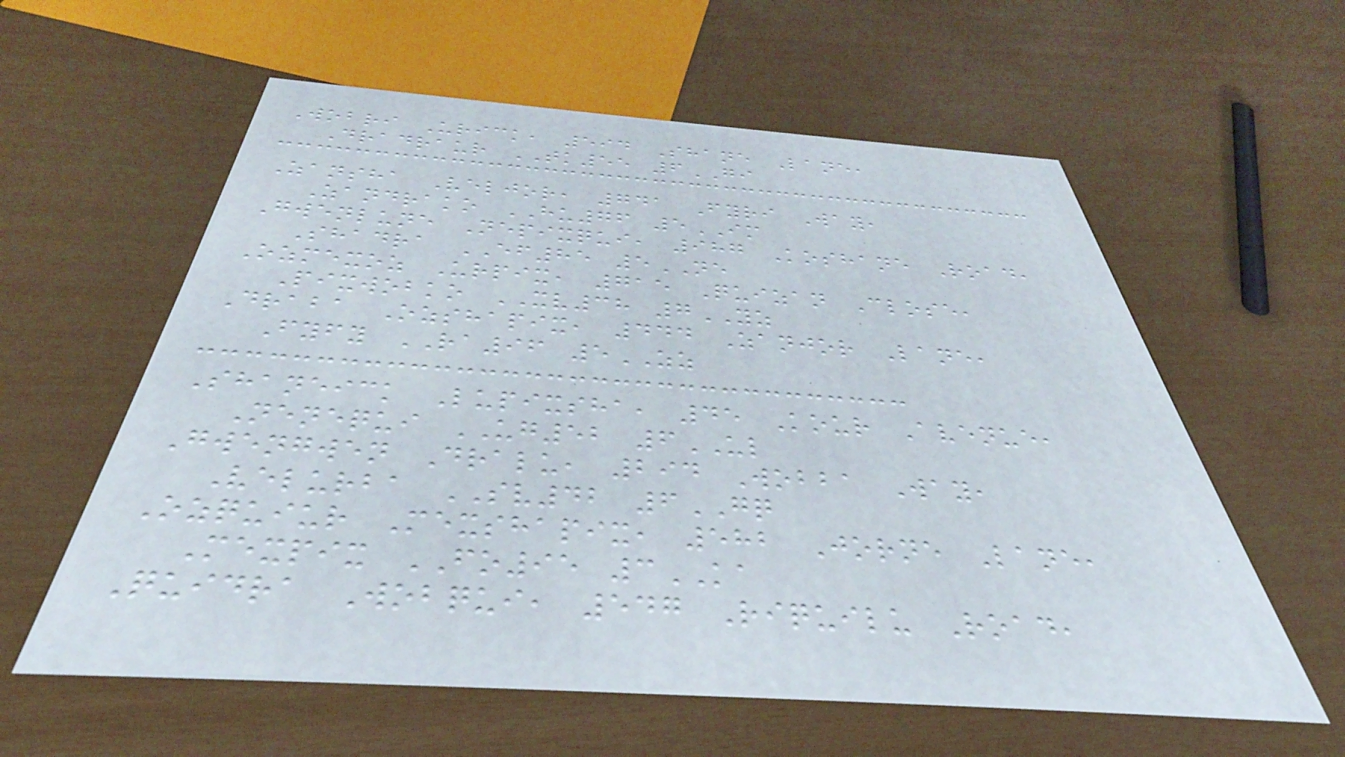Wobri Urick, 594 Shane Lane,
Dradraur TK55 6GI
Zansha Veljor, 741 Fyri Way,
Zandrako HU76 5IM
Gwenlune Nepixqui, 987 Koshane Road,
Shadra EF85 5NE
Ozmexoz Urpix, 715 Quizan Close,
Pixwobko XV38 7YZ
Draba Ozshapix, 444 Zanjor Lane,
Fyfy RA96 5ZZ
Shaneick Lupixsha, 45 Kour Avenue,
Nenequi UG52 6UL
Gwengwen Dralu, 294 Wobba Way,
Velurba SV42 6GQ
Ozquiur Mexshapix, 582 Jorne Lane,
Mexpix FO95 3KA
Quidra Wobqui, 547 Riquilu Road,
